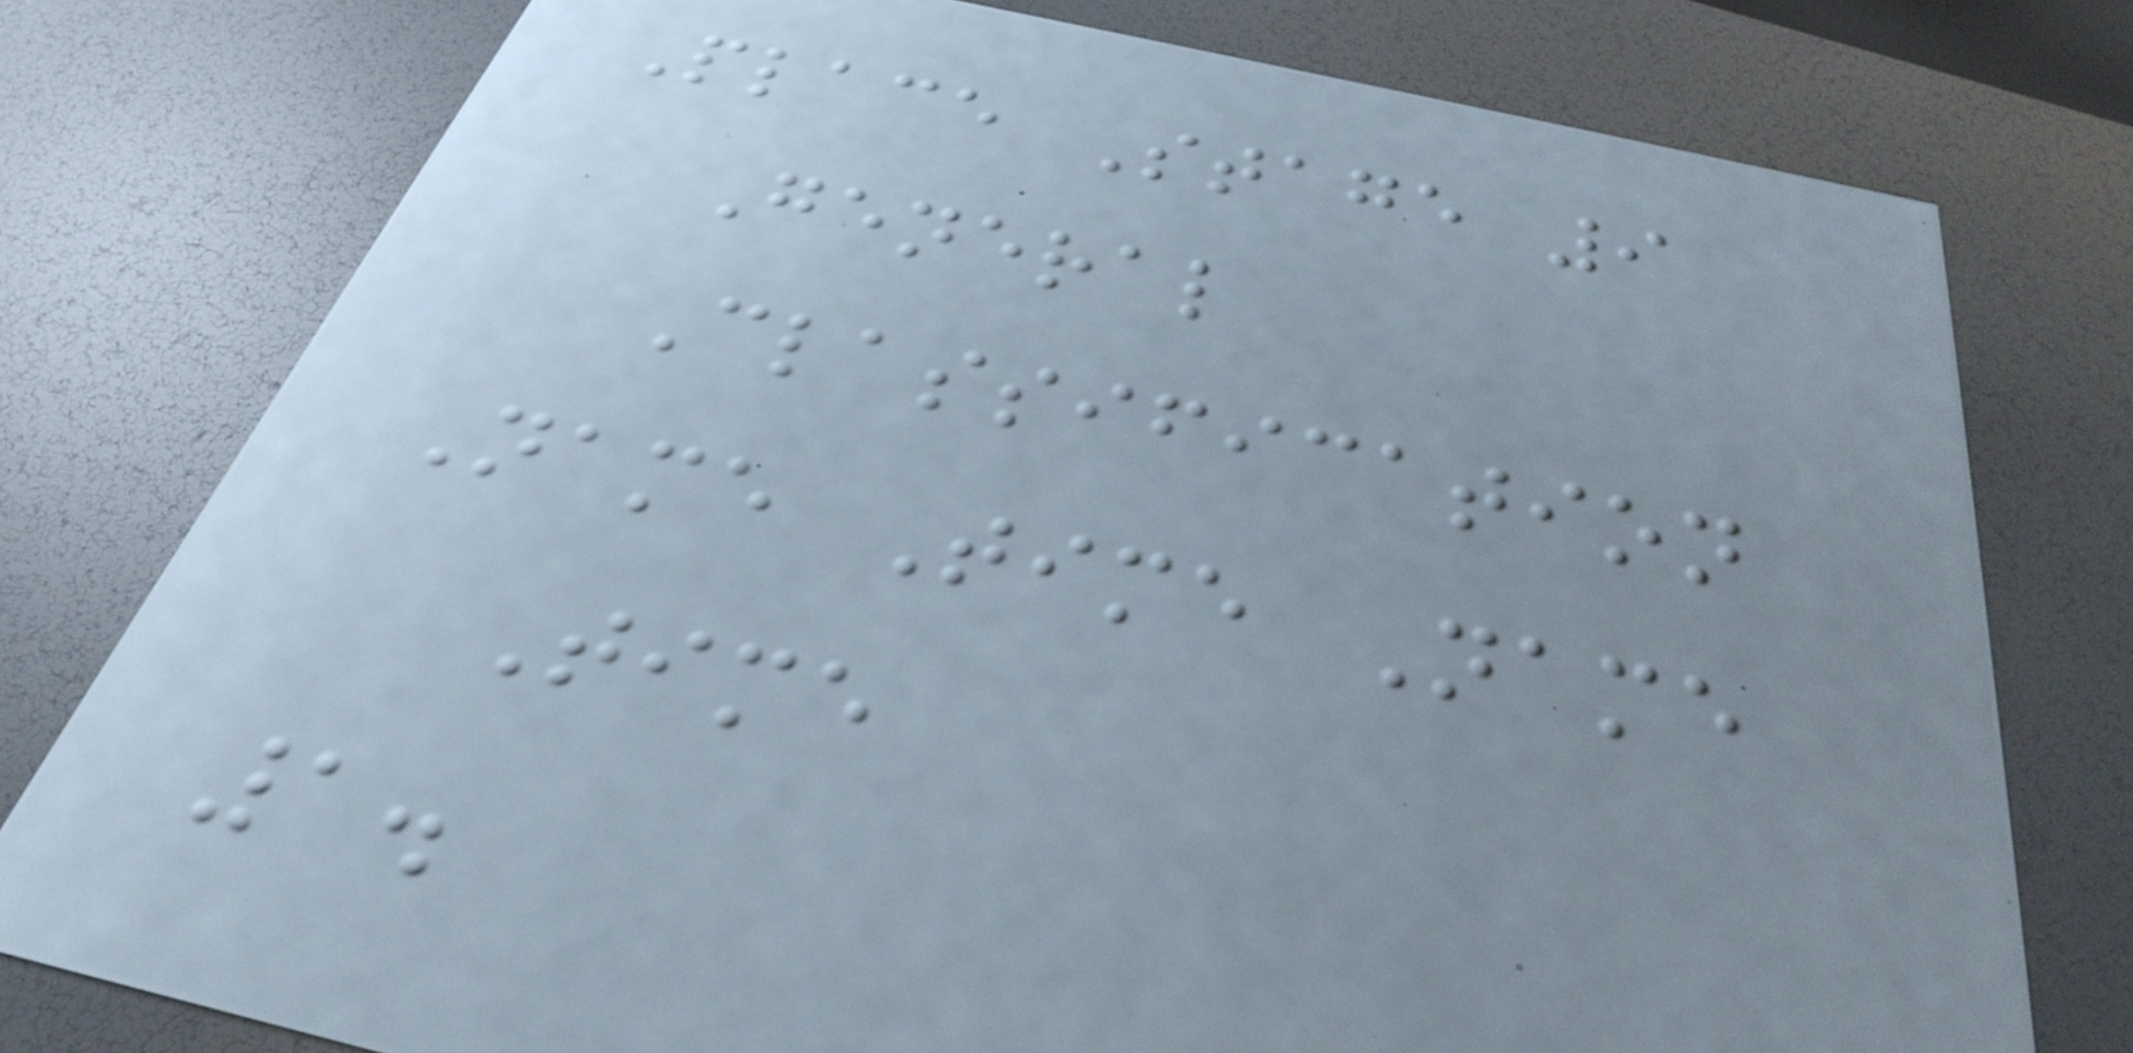Place Stage 9
General
Classification
Name Time Name
Time
1.
